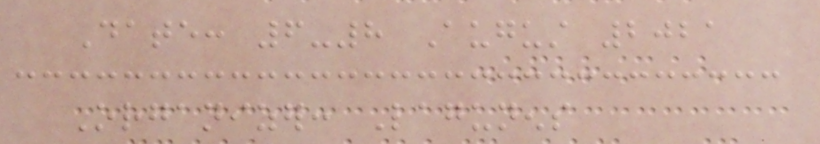Date: 6-8 August 2021
Organizer: Lagunens
